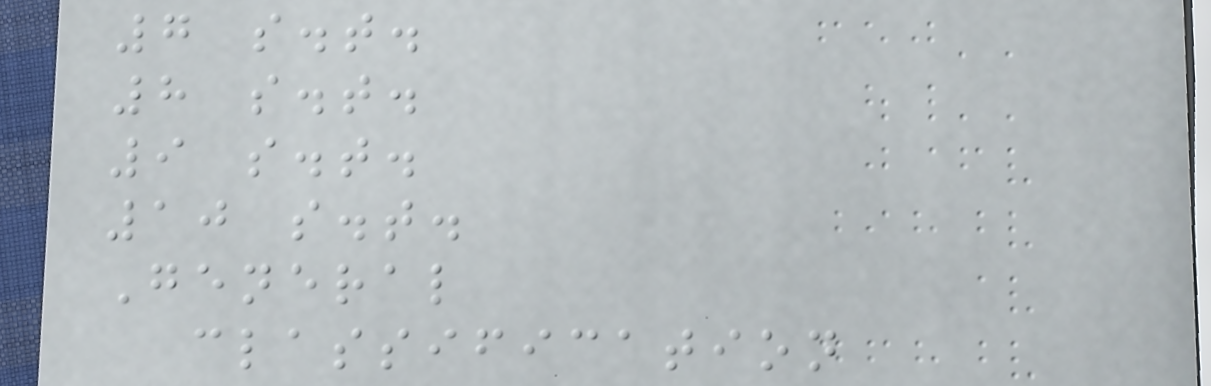7 s.t.
8 s.t.
9 s.t.
10 s.t.
General
classification
